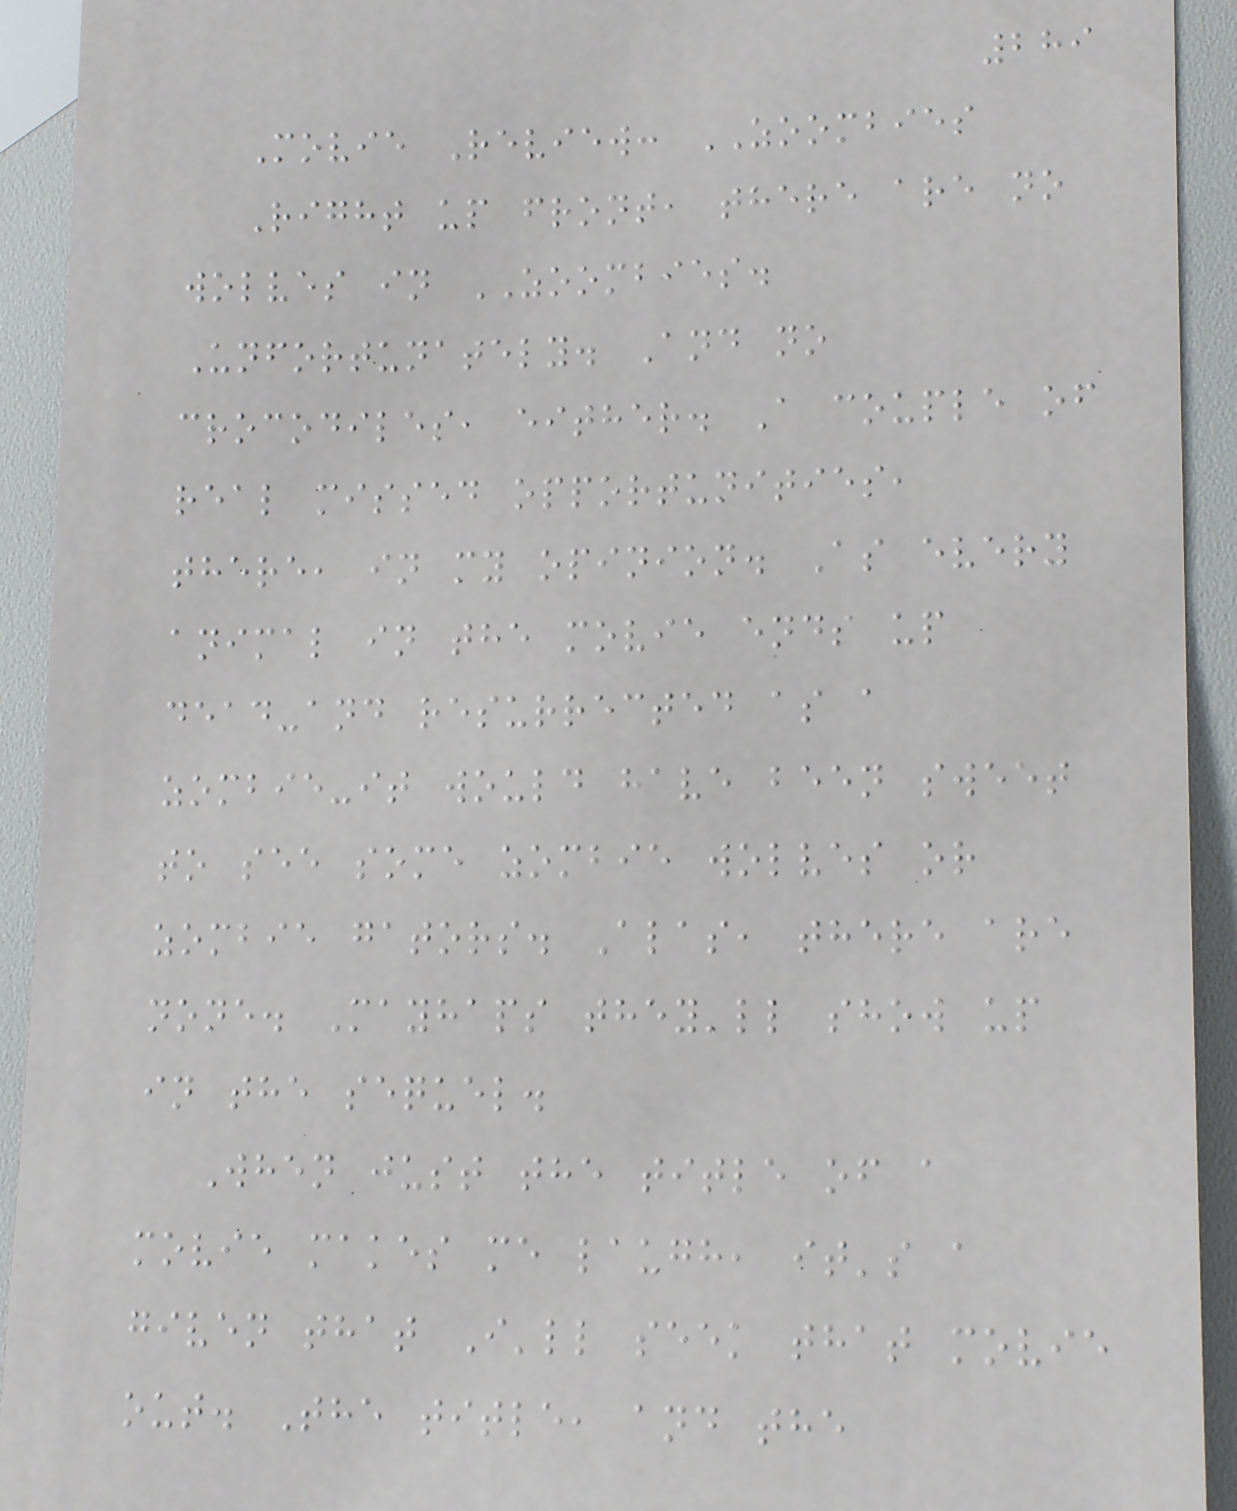289
Movie Review: ZOOMBIES
Right up front, there are no
wolves in ZOOMBIES.
Unfortunately. And no
crocodiles, either. A couple of
real missed opportunities,
there, in my opinion. As every
animal in the movie ends up
dead-and resurrected as a
zombie-it would have been sweet
to see some zombie wolves or
zombie gators. Alas, there are
none. Mayhaps they'll show up
in the sequel.
When just the title of a
movie makes me laugh, it's a
given that I'll seek that movie
out. The title, and the
